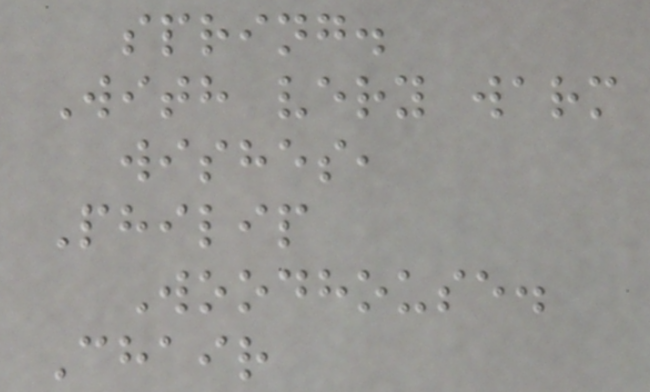spring.
With very warm
wishes,
Philip
Woodhouse.
Chair
